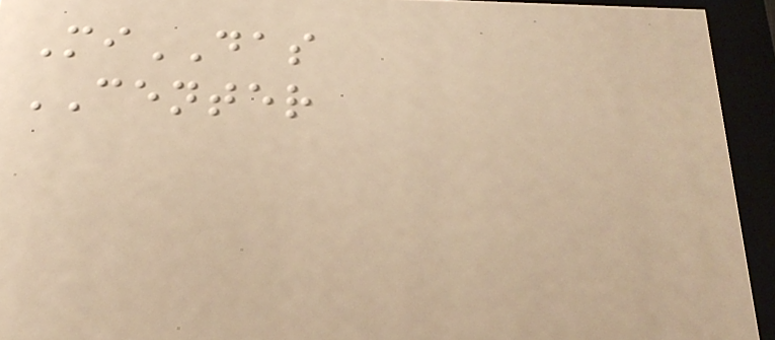MiDAS
CENTER
